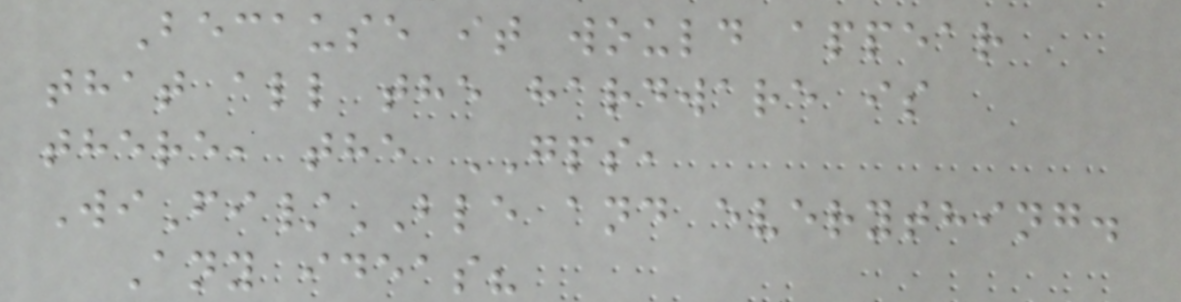Because it would appear
that all the hardware is
there, the GPS,
WiFi/BLE and everything.
Any ideas?
